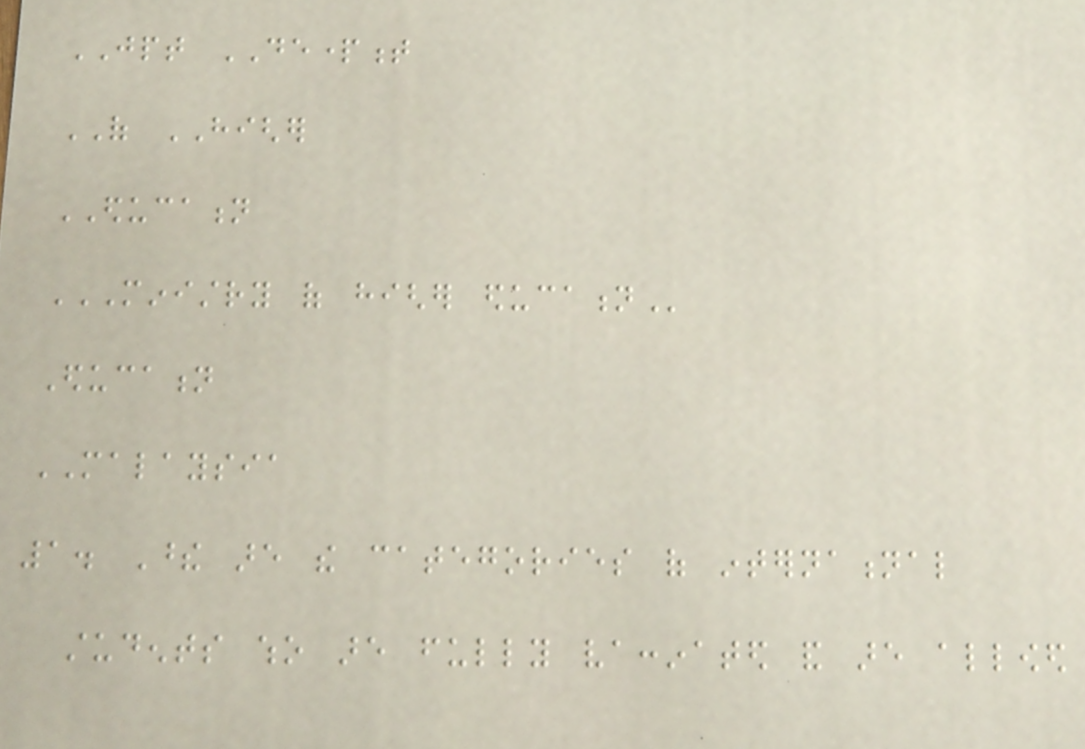JPT DEPARTMENT
OF HIGHER
EDUCATION
MINISTRY OF HIGHER EDUCATION
Education
MALAYSIA
1. These are the categories of international
students who are fully vaccinated and are allowed
